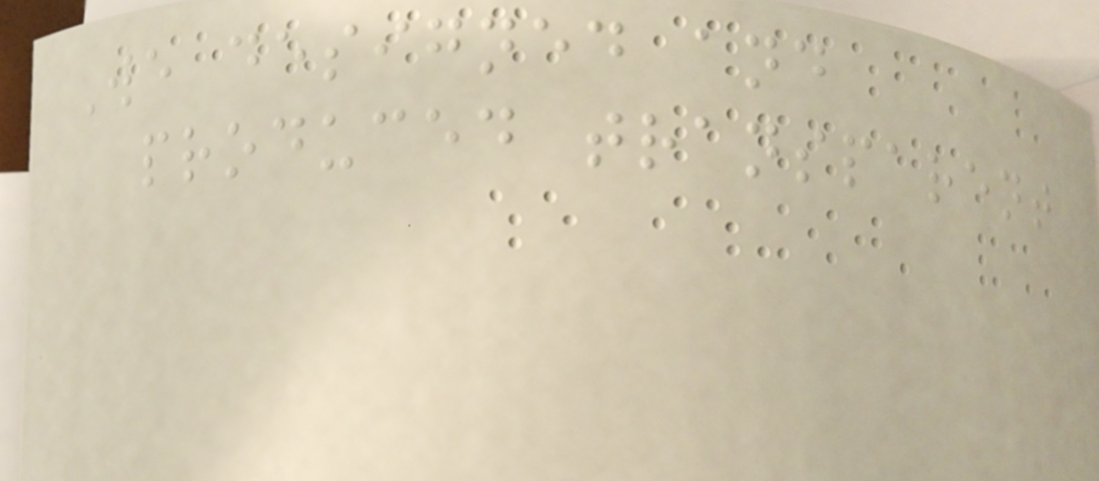We designed and
produced transparent
